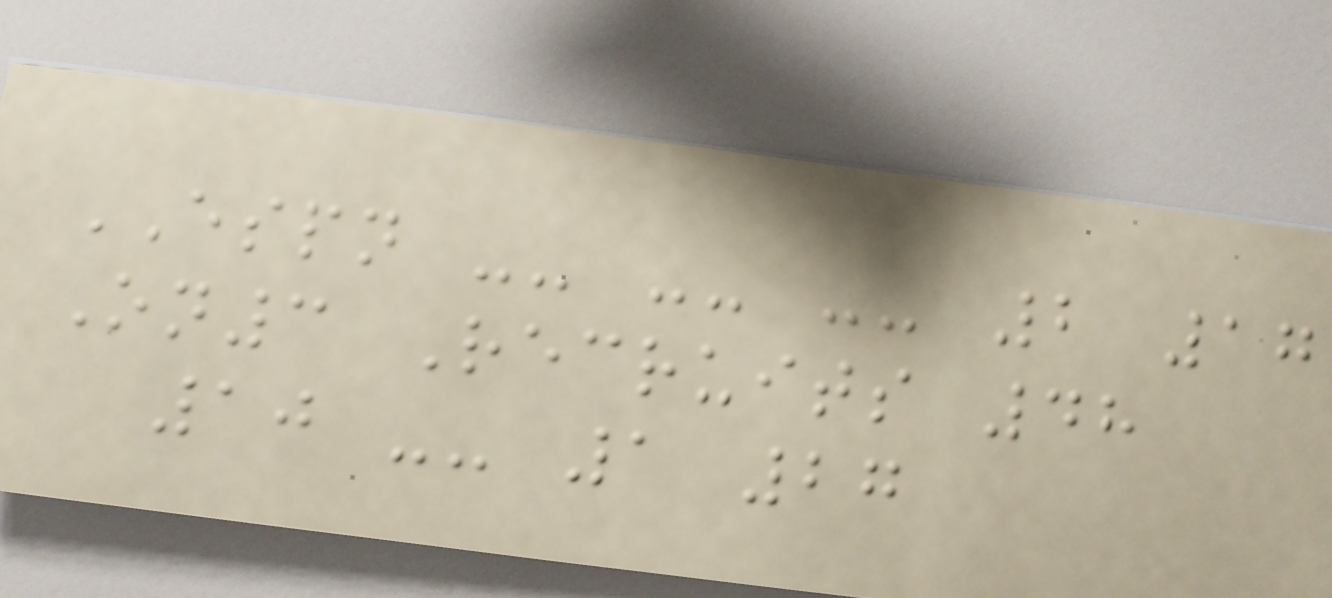ESPN -- -- -- 2 17
On3 Recruits 48
10 -- 1 27
